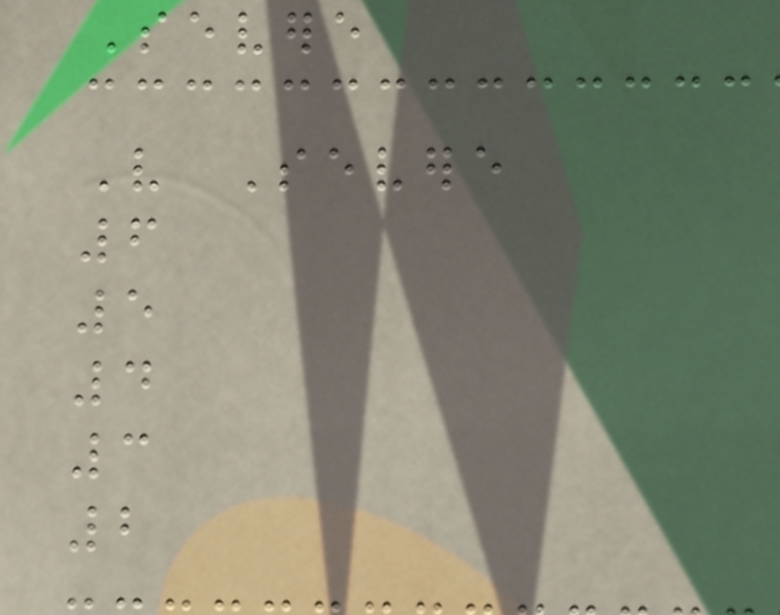Severe
Very Severe
6
5
4
3
2
